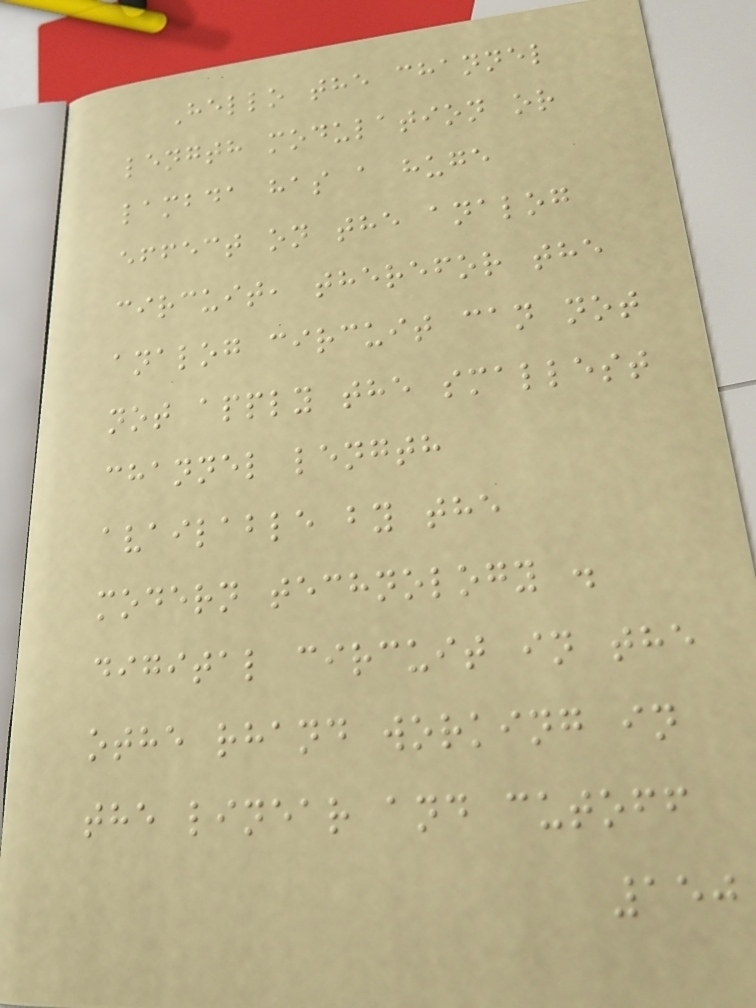Hello the channel
length modulation or
lambda has a huge
effect on the analog
circuit, therefor the
analog circuit can not
not apply the smallest
channel length
available by the
modern technology .
digital circuit in the
othe rhand working in
the linear and cutoff
150
